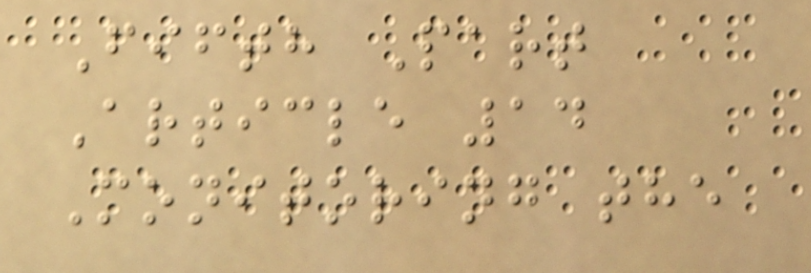Fifth Part
Article 14
Monitoring the
